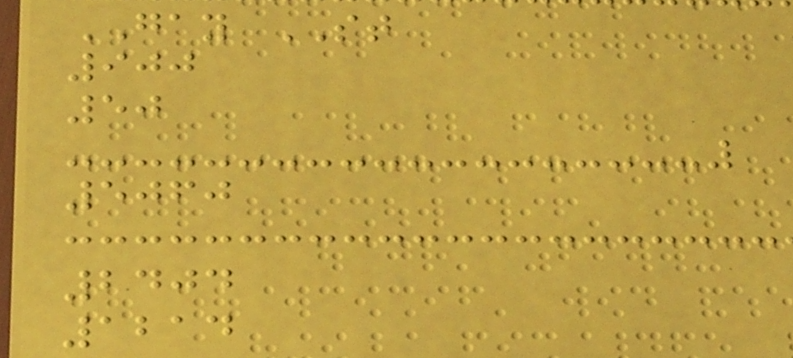GAY ST
900
50
5060
2404
1214
